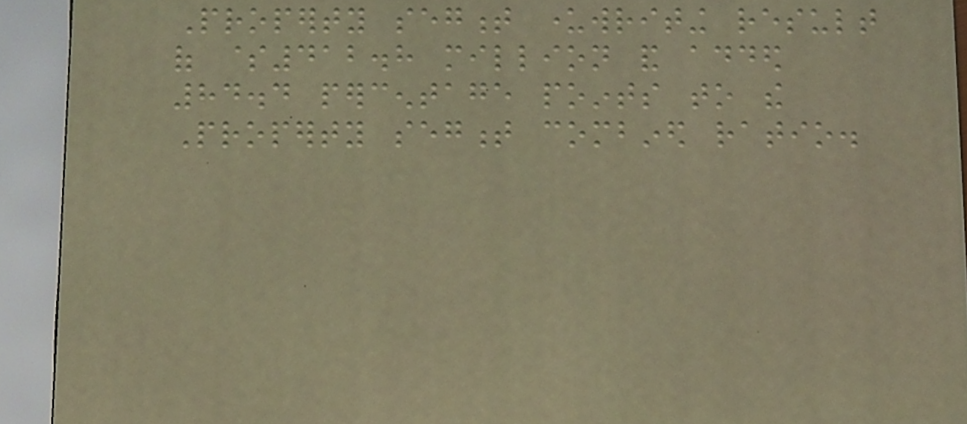Property segment underwriting result
of $412.8 million and added
84.4 percentage points to the
Property segment combined ratio.
